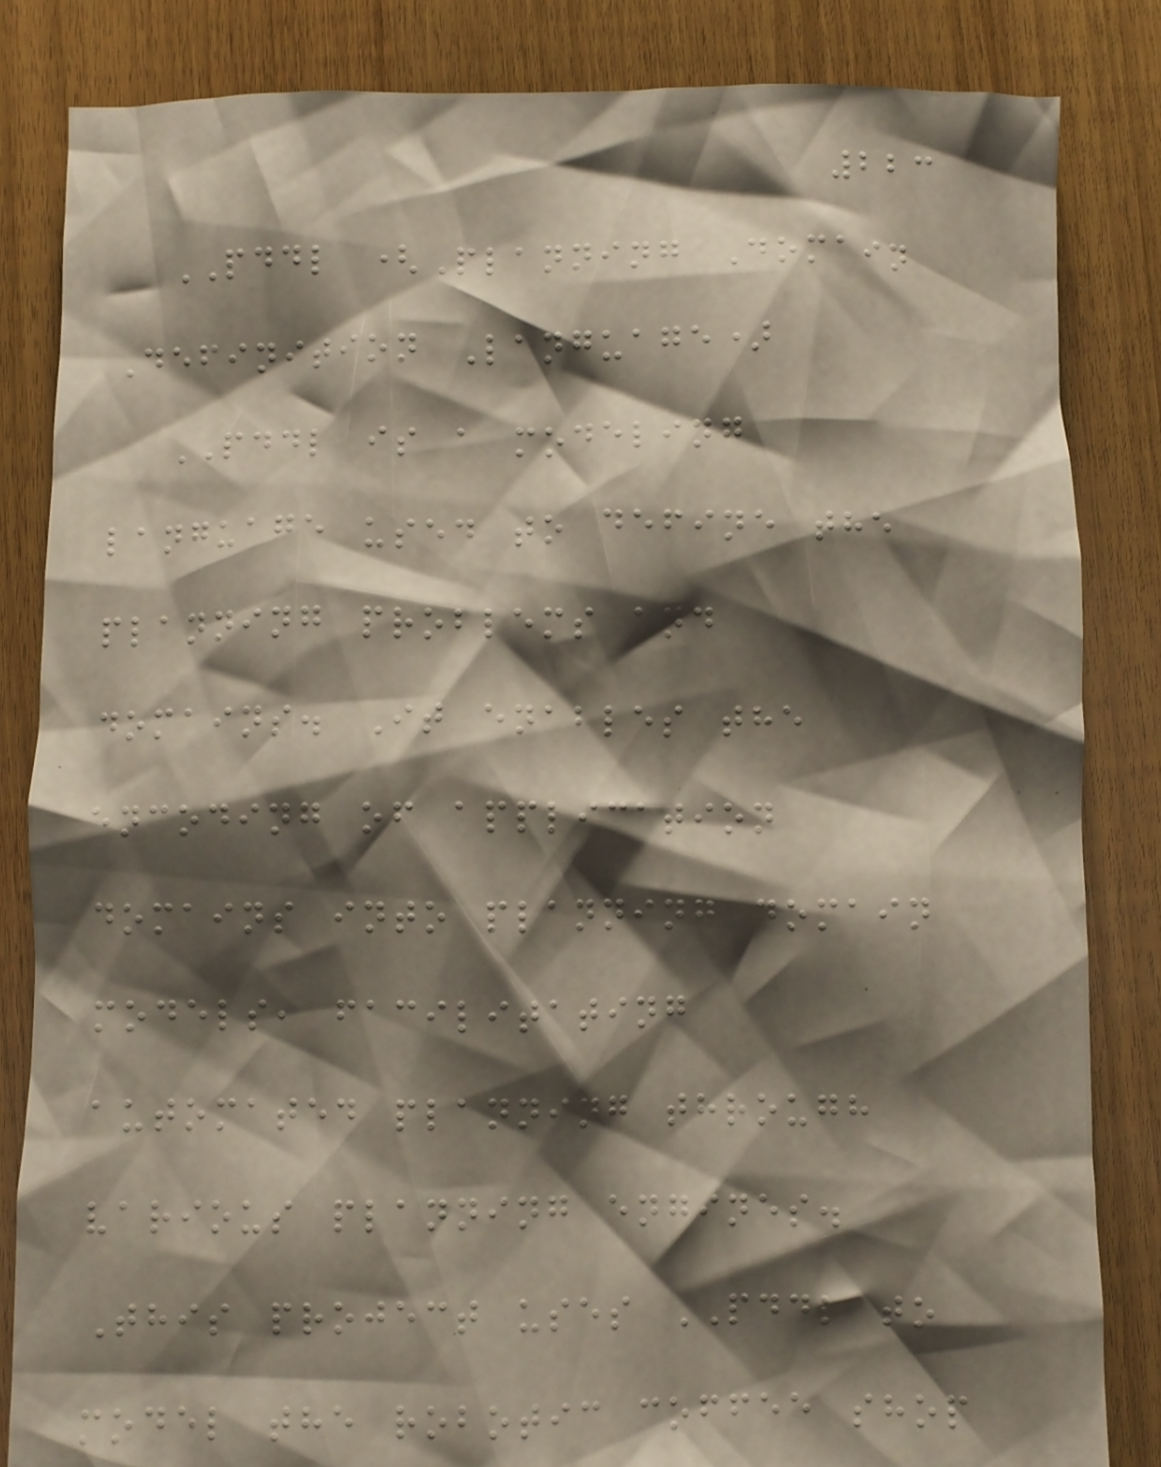223
PDDL (Planning Domain
Definition Language)
PDDL is a modeling
language used to define the
planning problems and
domains. It enables the
encoding of application
domains into planning domain
models, facilitating
automated planning through
various planning engines.
This project uses PDDL to
model the robotic coffee shop
